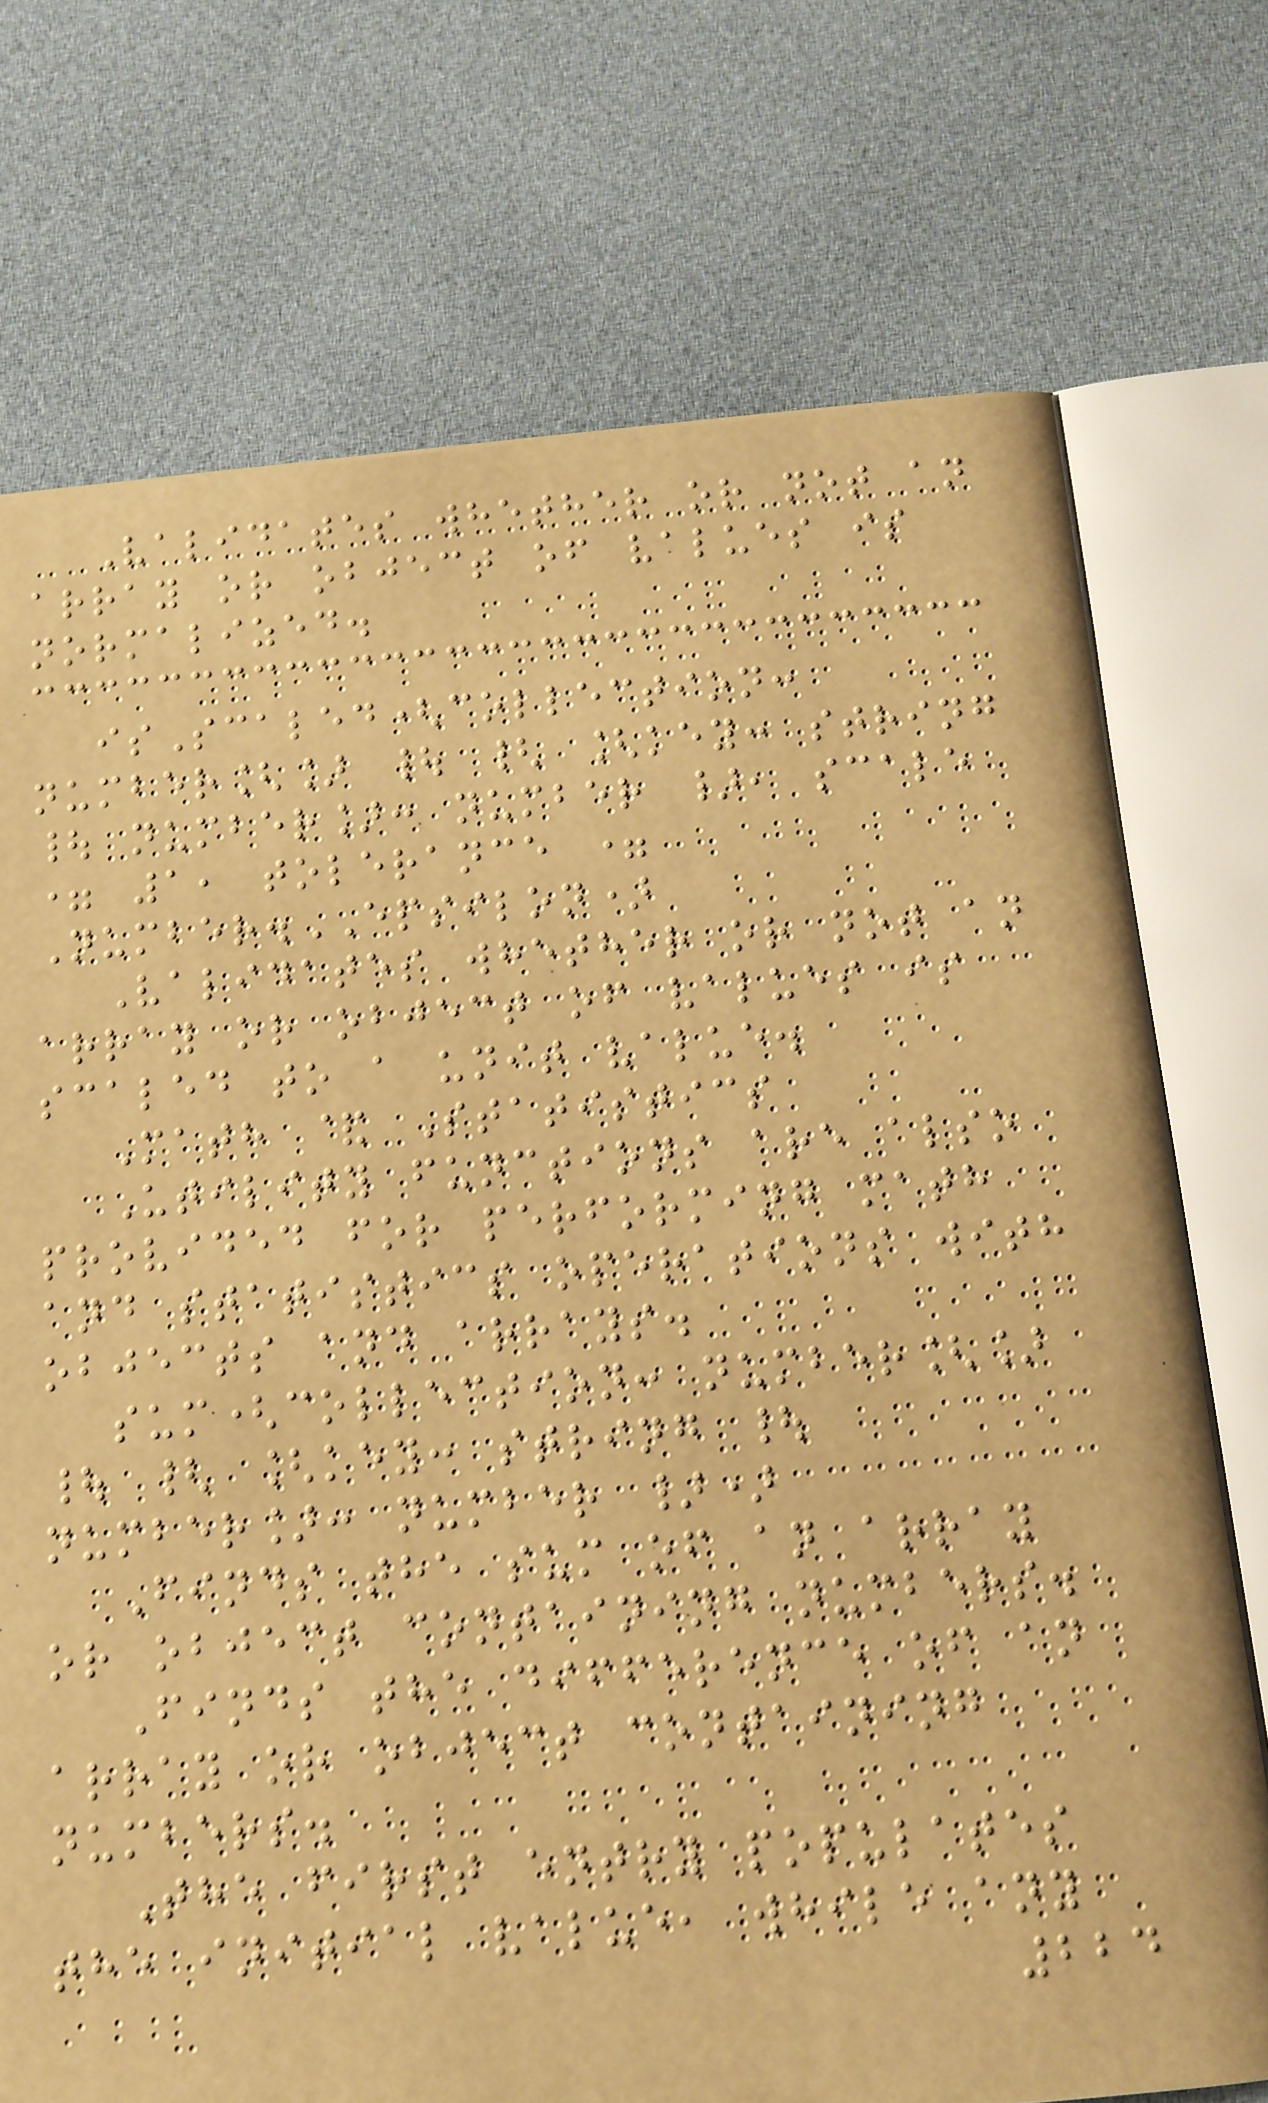Validates whether or not an
array or object of values is
normalized.
isScaled(collection:
number[] | { [key: string
| number]: number }, scale
= 1, tolerance =
Number.EPSILON)
Validates whether or not an
array or object of values is
scaled to a unit value.
Math & Statistics
Utility functions are also
provided for performing math
and statistics operations with
objects and arrays.
sum(collection: number[]
| { [key: string |
number]: number })
Finds the sum of an array
or object containing numbers.
Finds the difference of an
array or object containing
numbers.
The first entry populates
the initial value, while any
224
